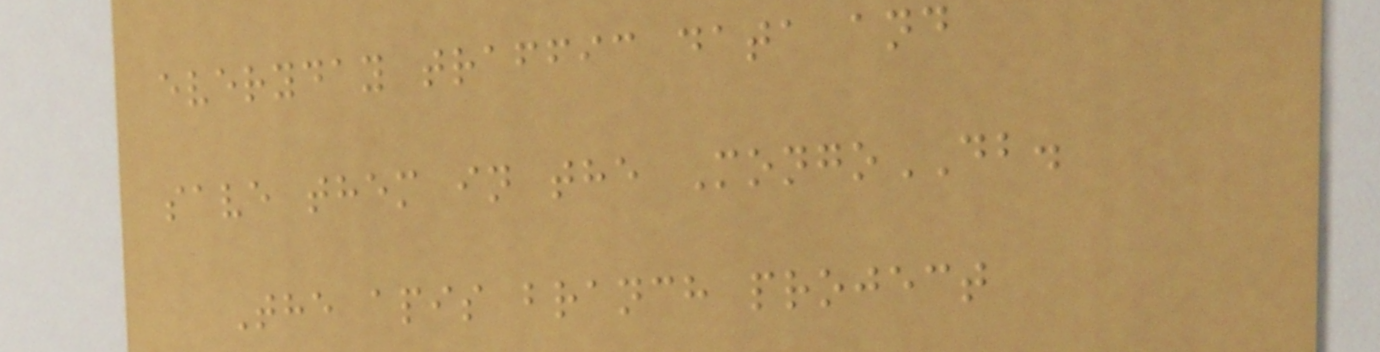everyday traffic data and
save them in the MongoDB.
The apis branch project
